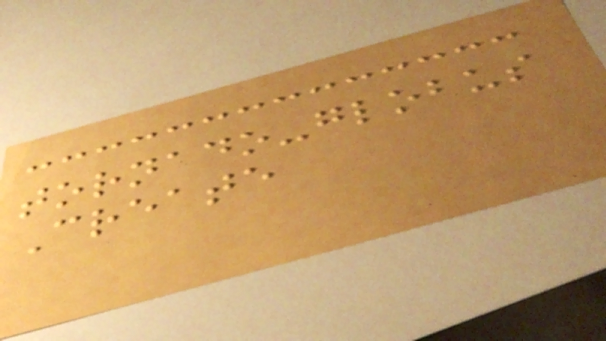tornado-globus
Create
